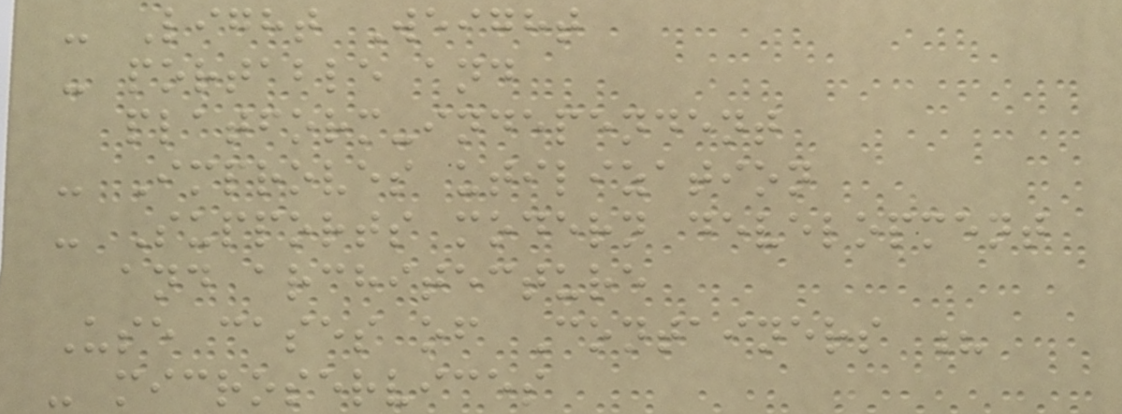- Light Weight
- portable and
platform-independent
- Improves utilization
- Supports modern development
and architecture
Use cases of Containers ?
- microservices
